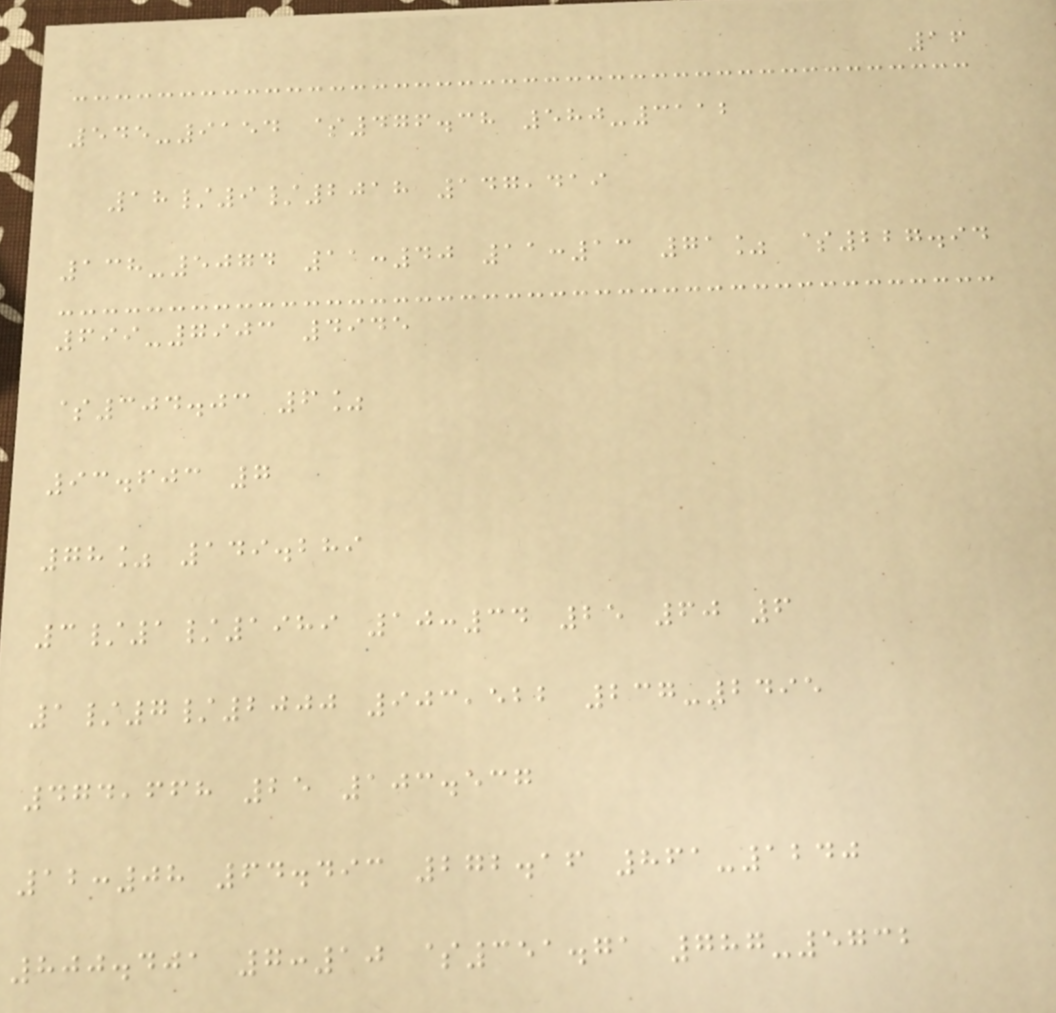16
545-9154 $476.38 580-3112
18/9/2018 147,419
138-5074 11:40 11:13 71% $227.94
699-7903 4945
$304.03 6%
93.603 7
78% 149.289
3/1/1989 10:34 25 60 6
1/7/2000 903,522 237-2495
474,668 25 103.537
12:08 64.493 272.16 861-1240
800.401 7:10 $351.71 787-5732
